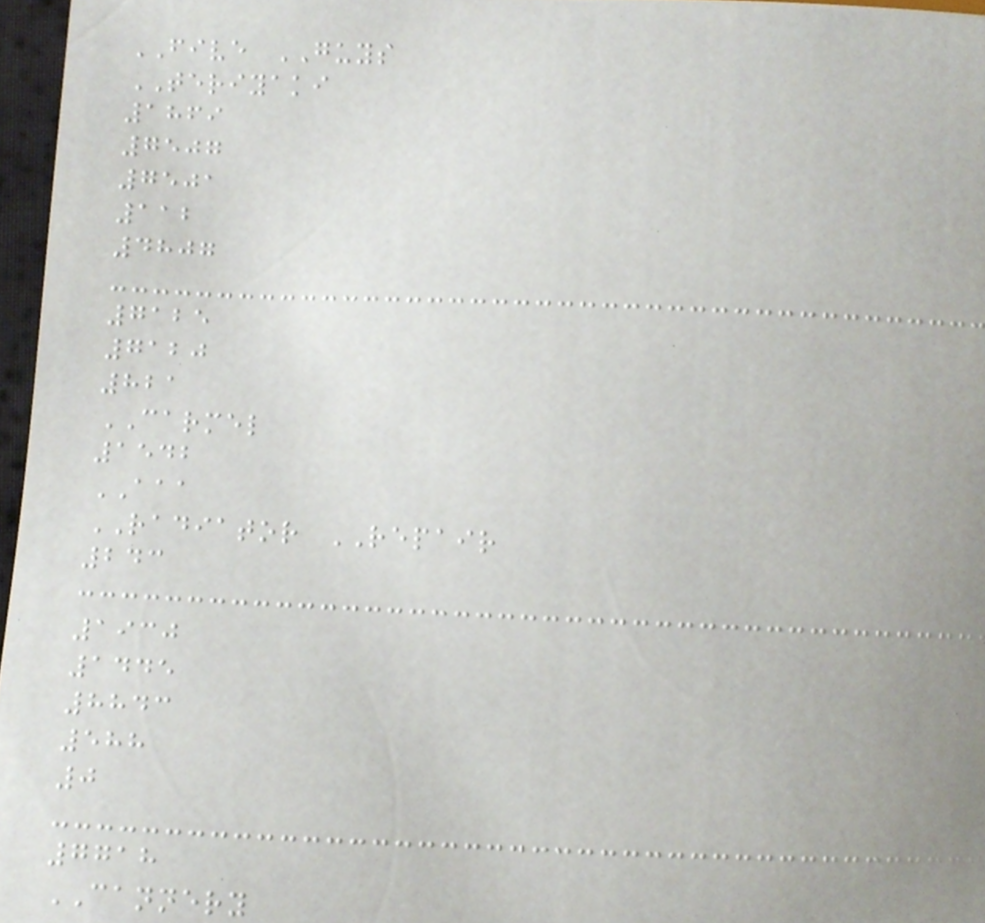FIVE GUYS
TERIYAKI
1869
7507
7501
112
4807
7125
7120
821
CARMEL
1542
AAA
RADIATOR REPAIR
243
1930
1445
8843
588
0
7718
CANNERY
